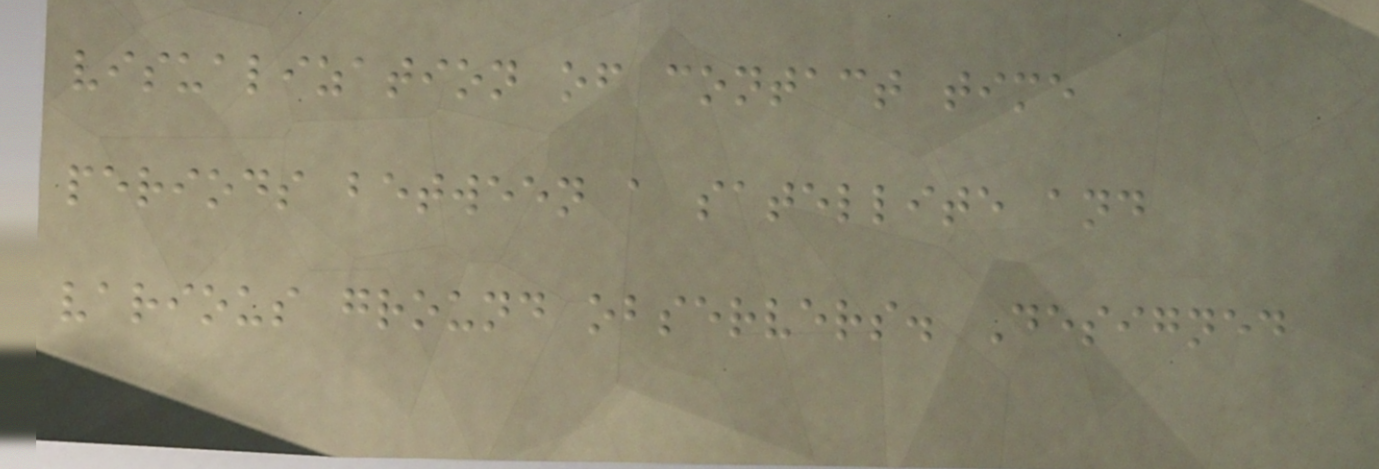visualization of contact time
periods between a satellite and
various ground observers. Designed
